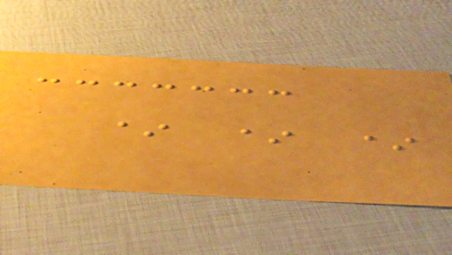* * *
